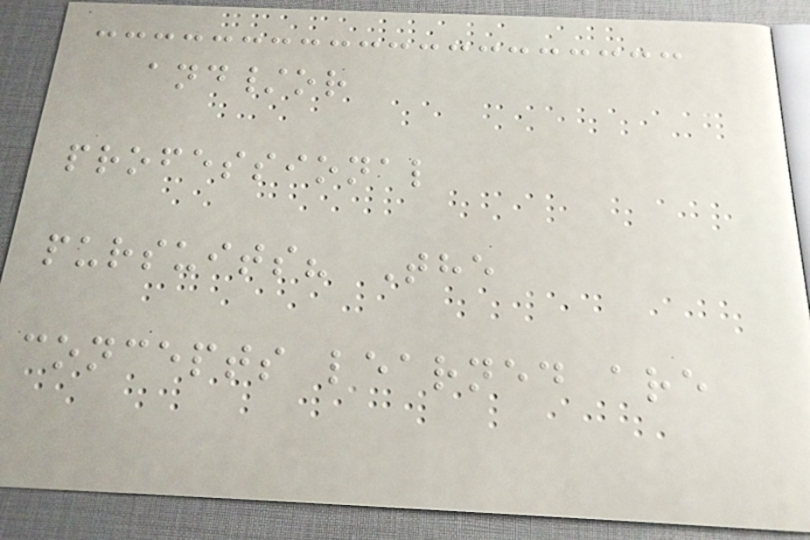and/or
professional
pursuits? The
concepts learned are
